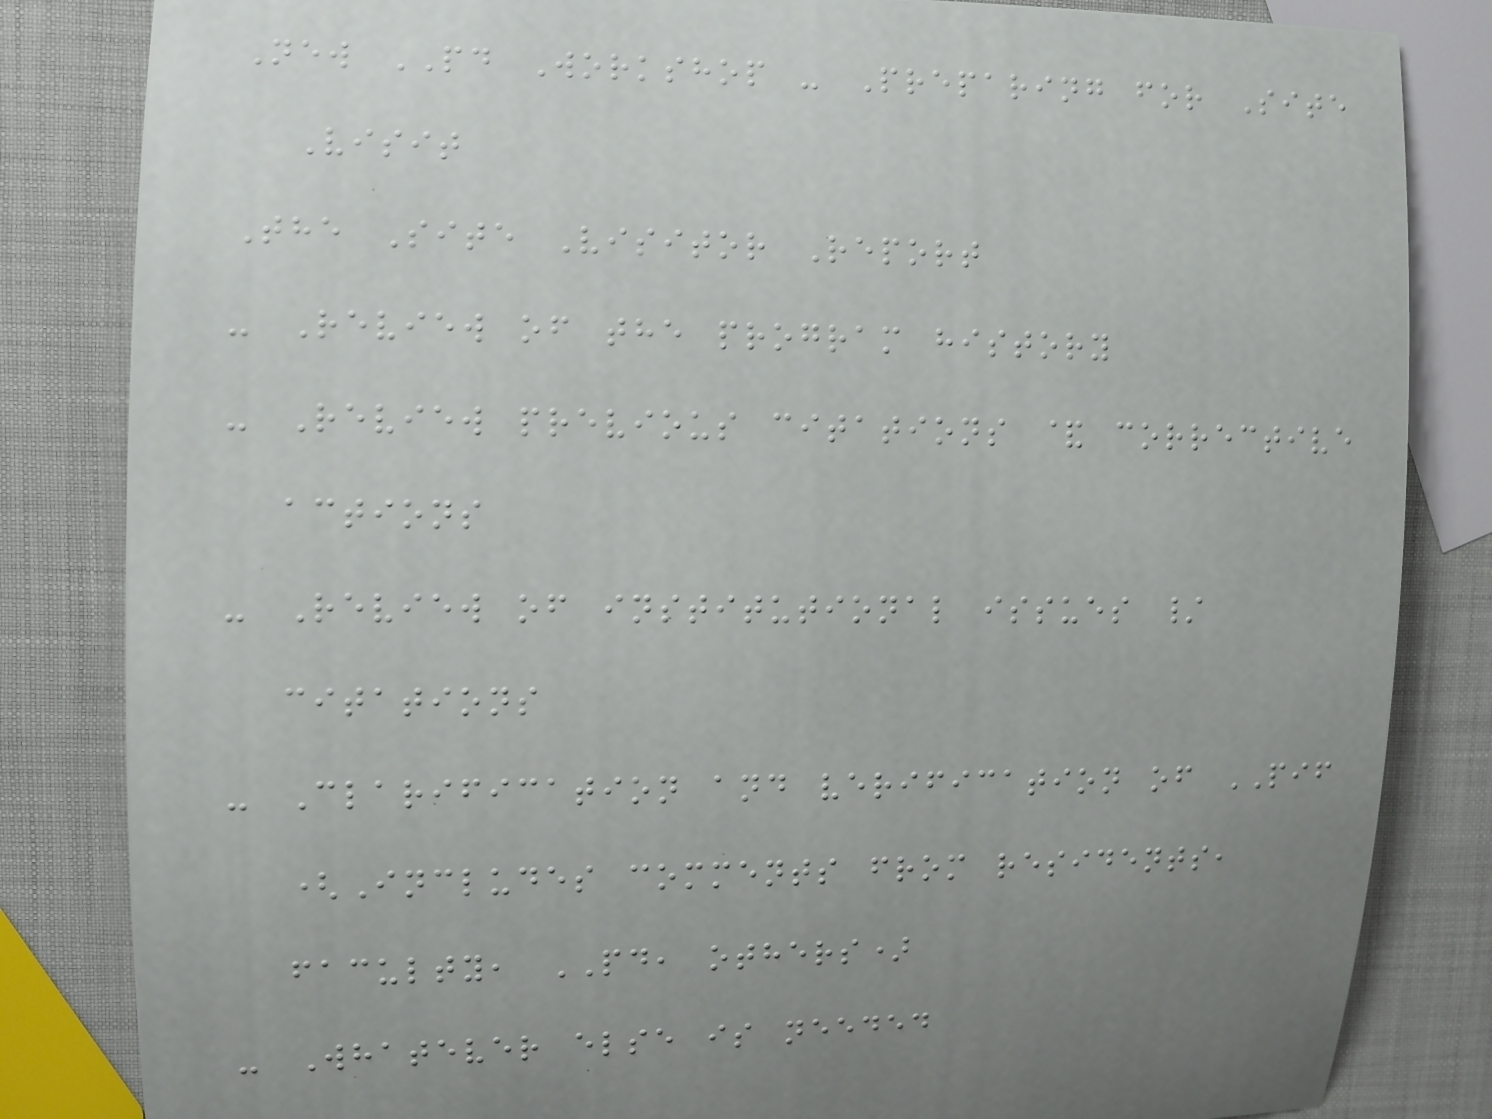New PD Workshop - Preparing for Site
Visit
The Site Visitor Report
- Review of the program history
- Review previous citations & corrective
actions
- Review of institutional issues /
citations
- Clarification and verification of PIF
(Includes comments from residents,
faculty, PD, others)
- Whatever else is needed
